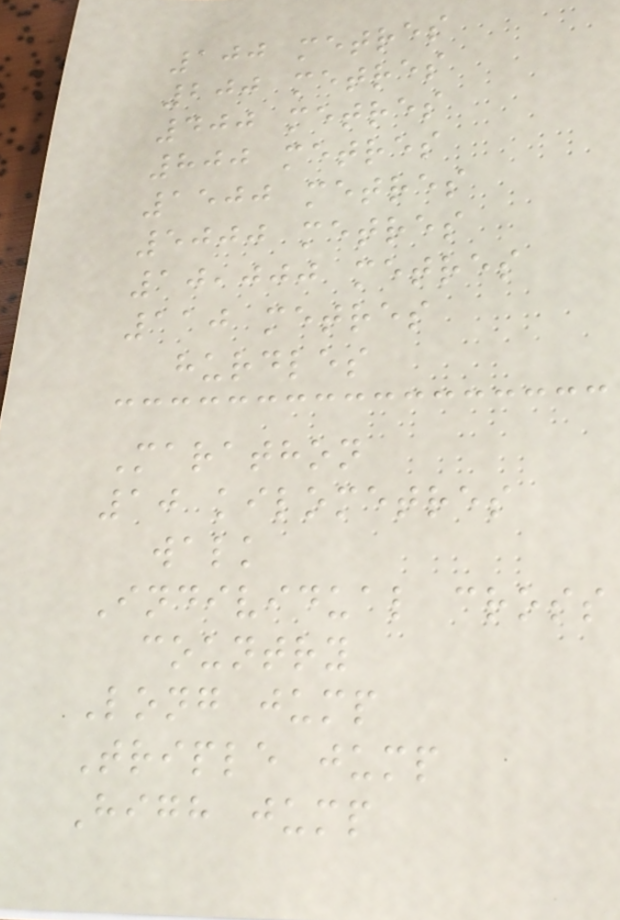100 metres
200 metres
400 metres
800 metres
1500 metres
5000 metres
10,000 metres
110 metres
hurdles
Marathon
10 kilometres
walk
Individual cross
country
Long jump
Triple jump
High jump
